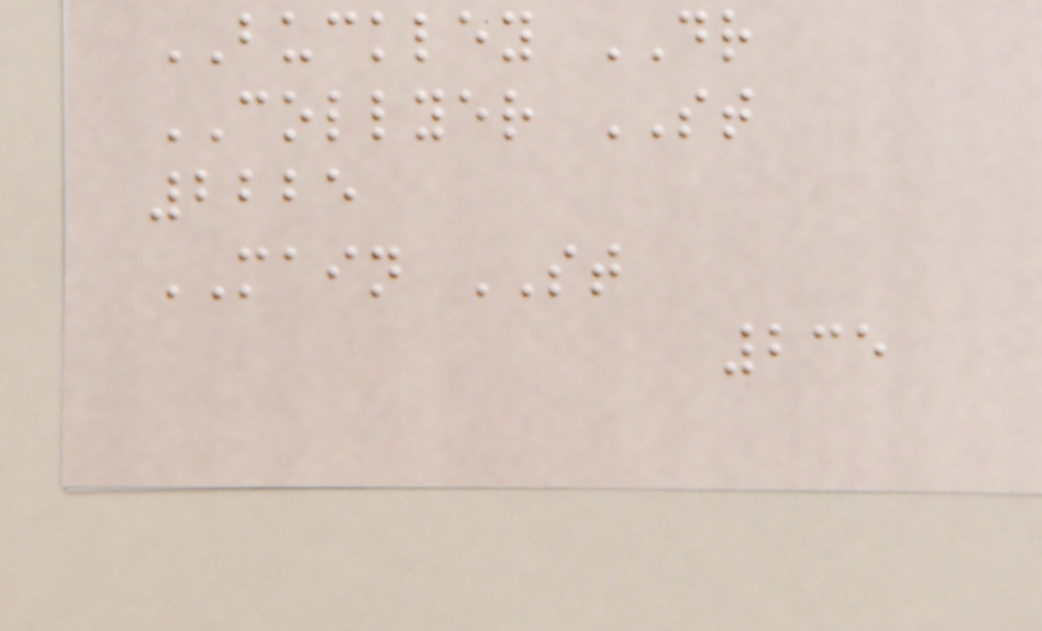BUCKLEY DR
COLLYER ST
2225
MAIN ST
235
